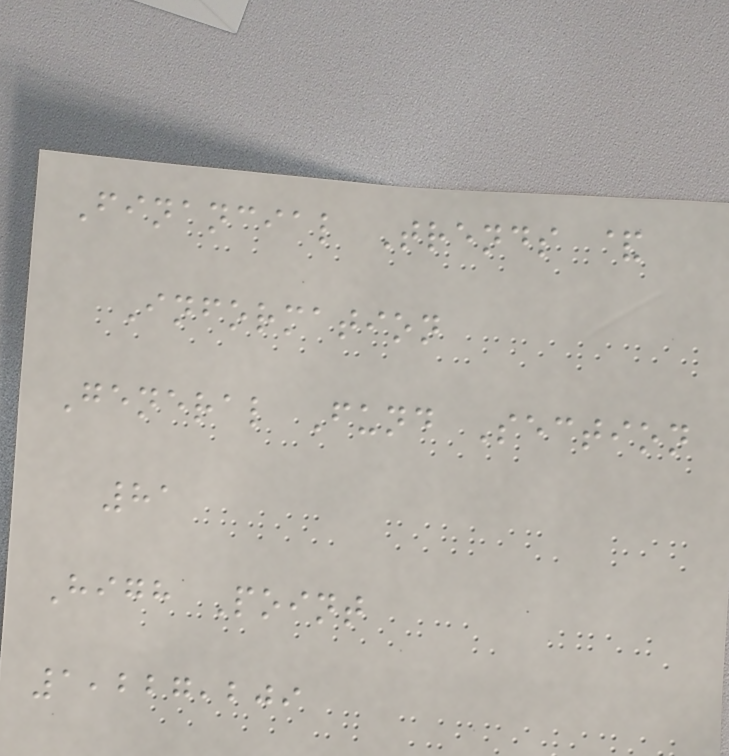Financial Trends &
Information
General Fund Section
81
High Point
1,227,209
